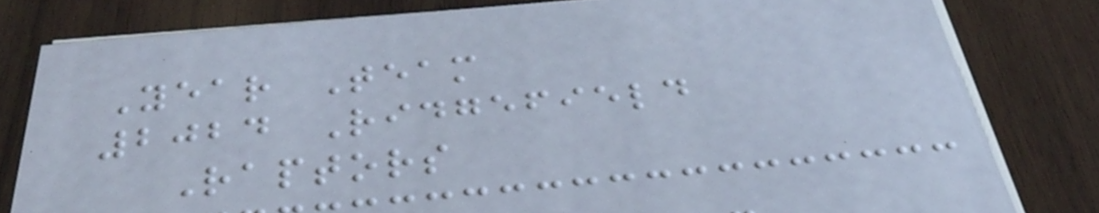Year Team
2024 Ridgefield
Raptors
